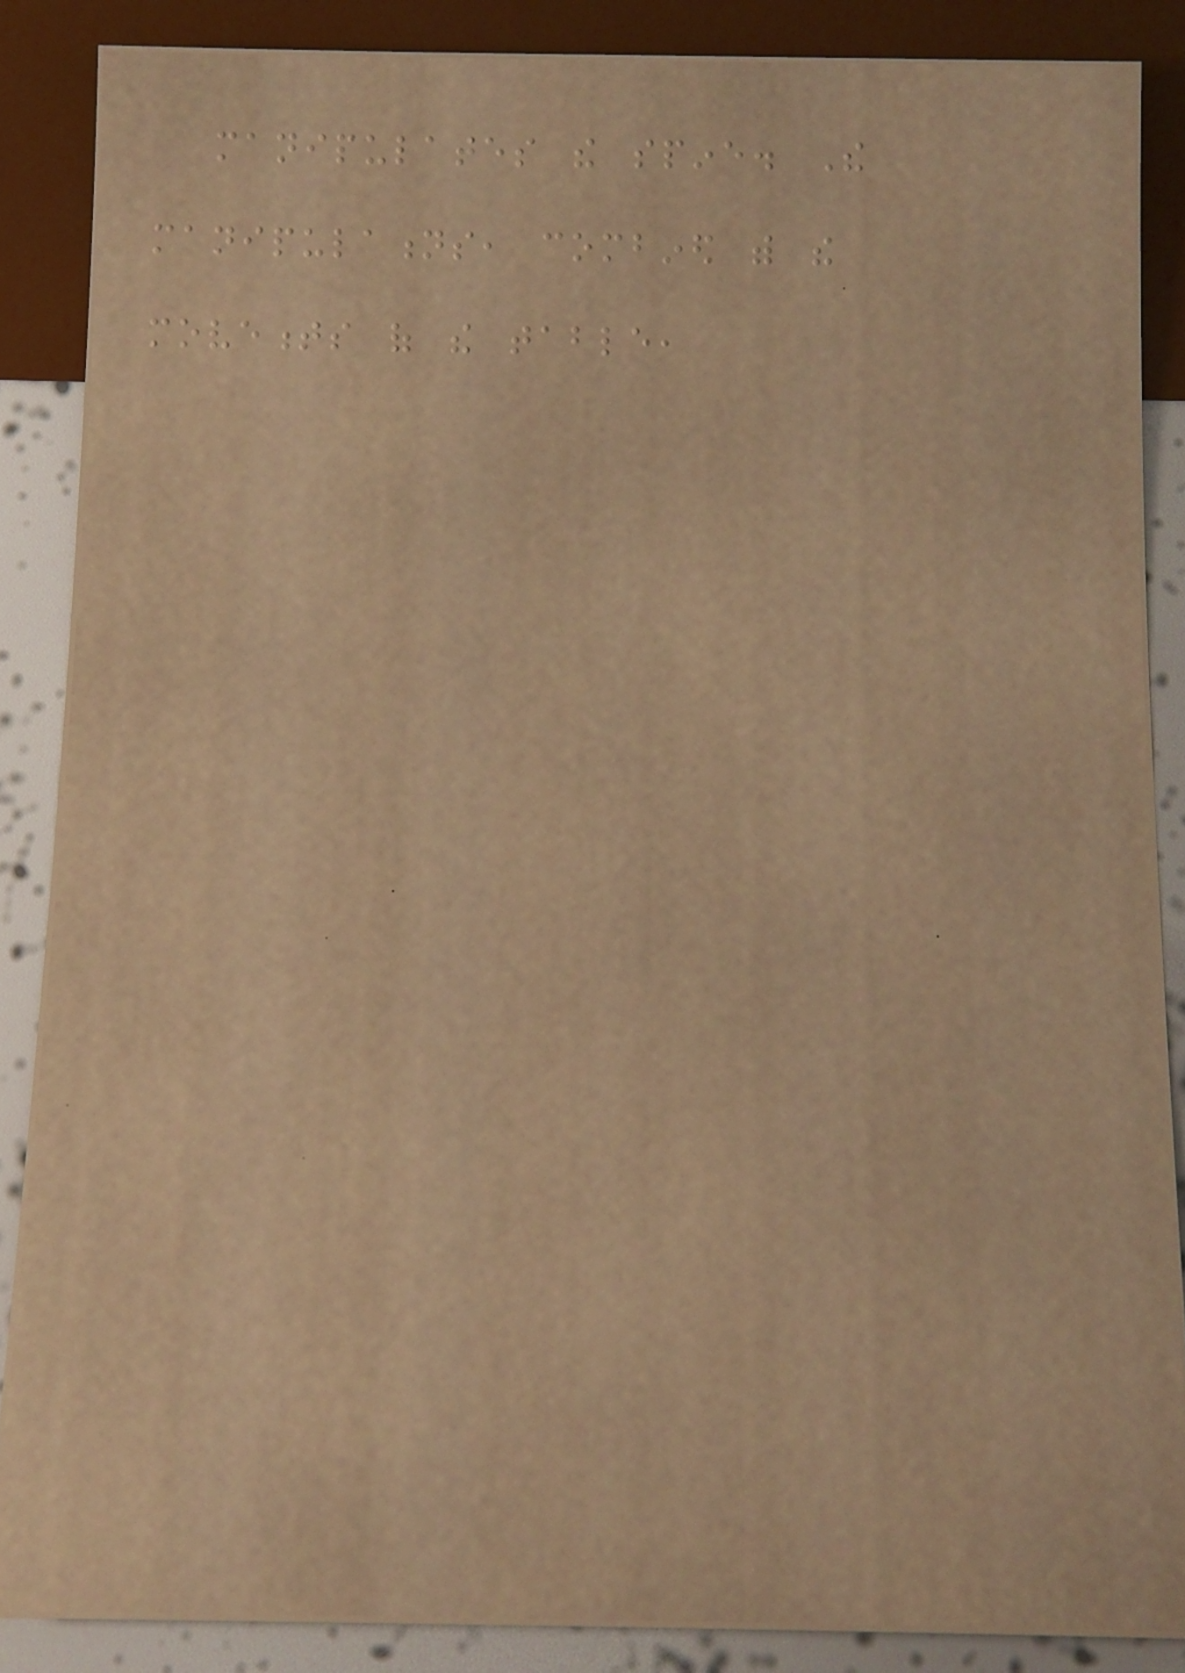manipulates the spine. The
manipulations, combined with the
movements of the table,
